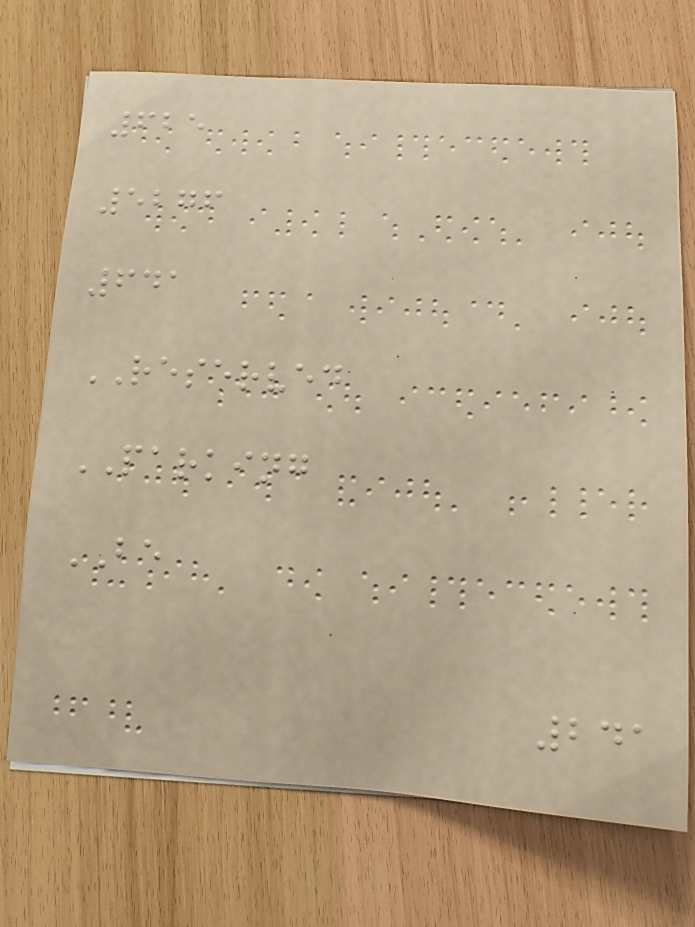625
5276
641
RESERVED
PARKING
BE
241
